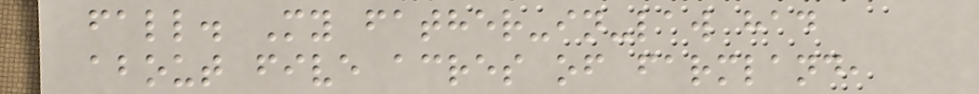fall. My father-in-law had
about five acres of farmland,
